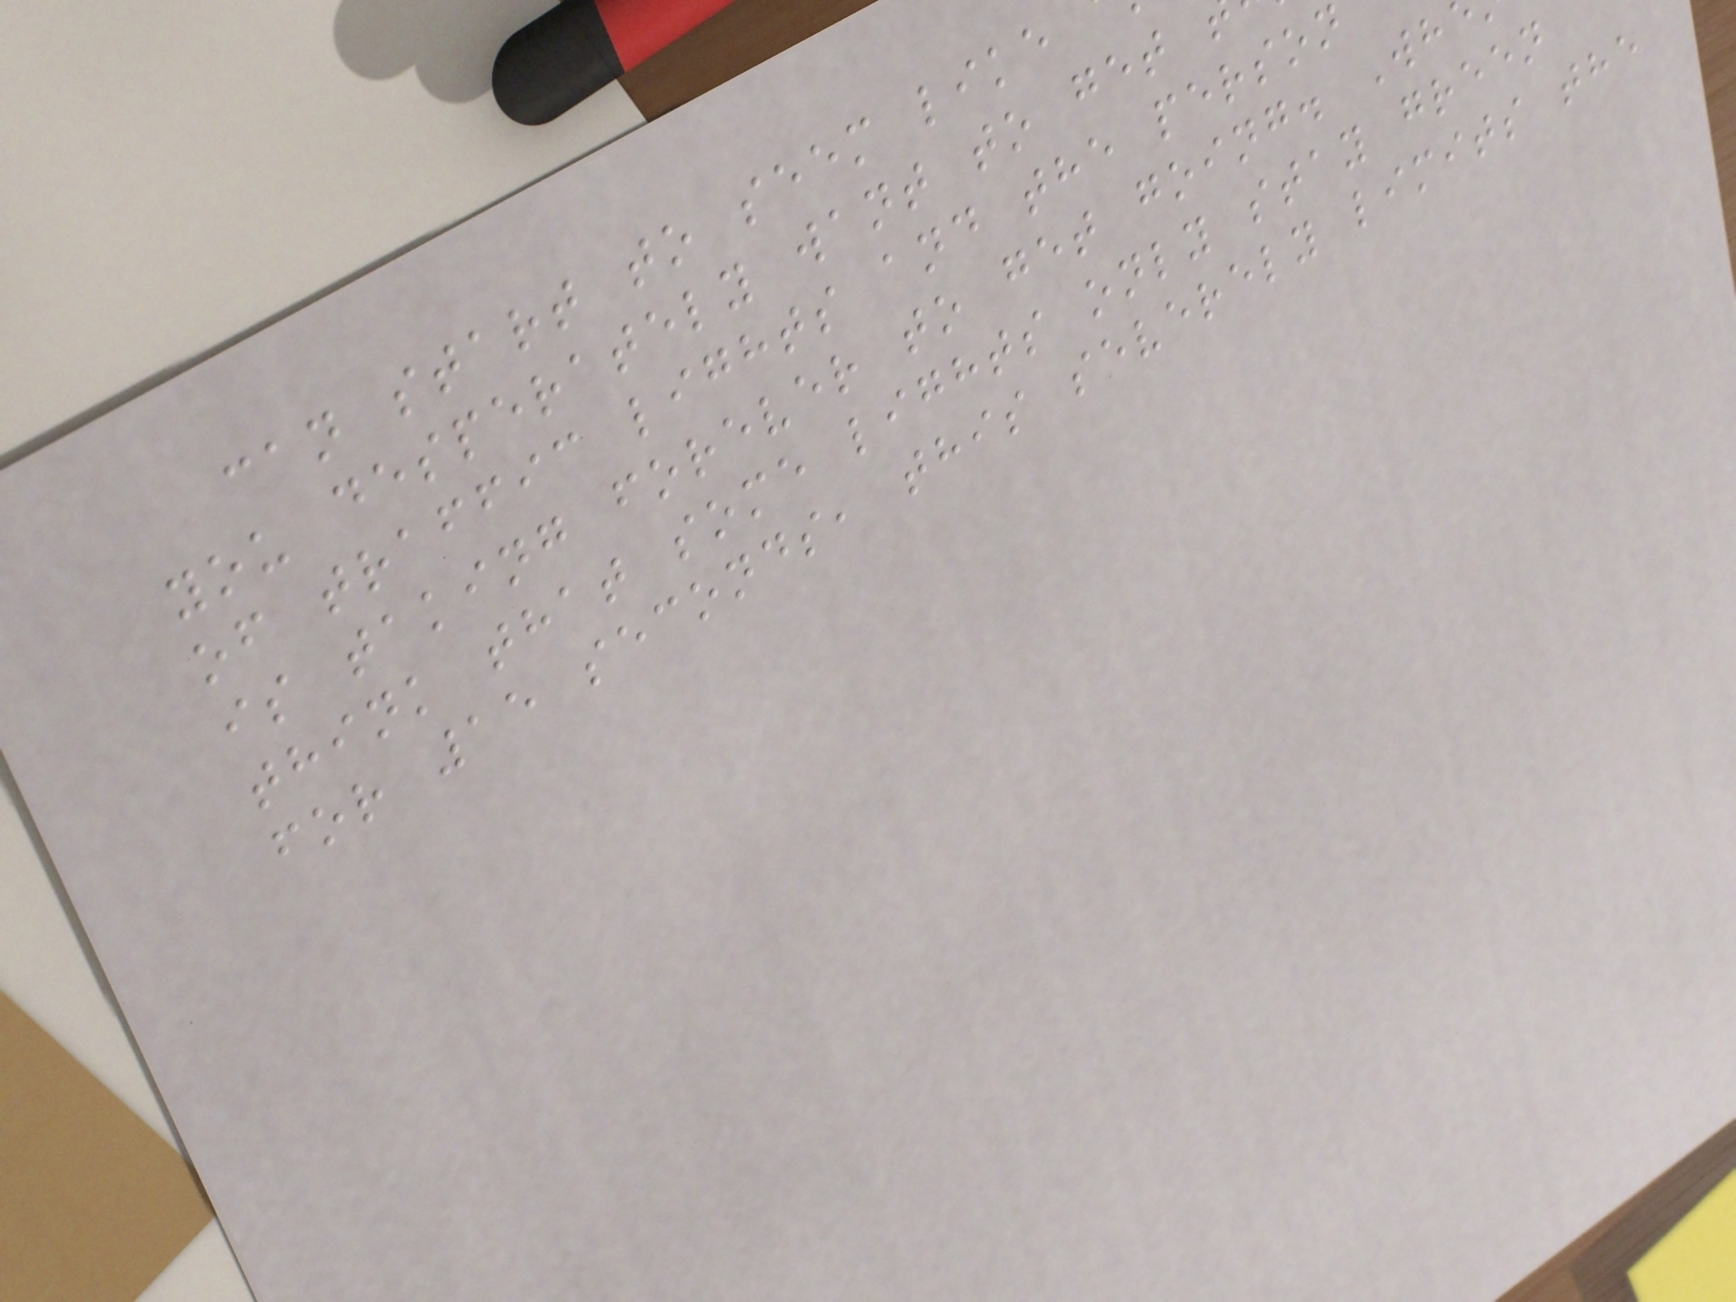can start to seem like
you desperately want to get
of traffic lights and the person
is taking forever to get going. Wh
think that some lights only stay green
for 15 seconds, this severely limits the
